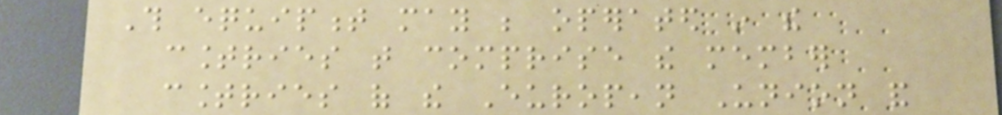This equipment may be operated in the
countries that comprise the member
countries of the European Union and
